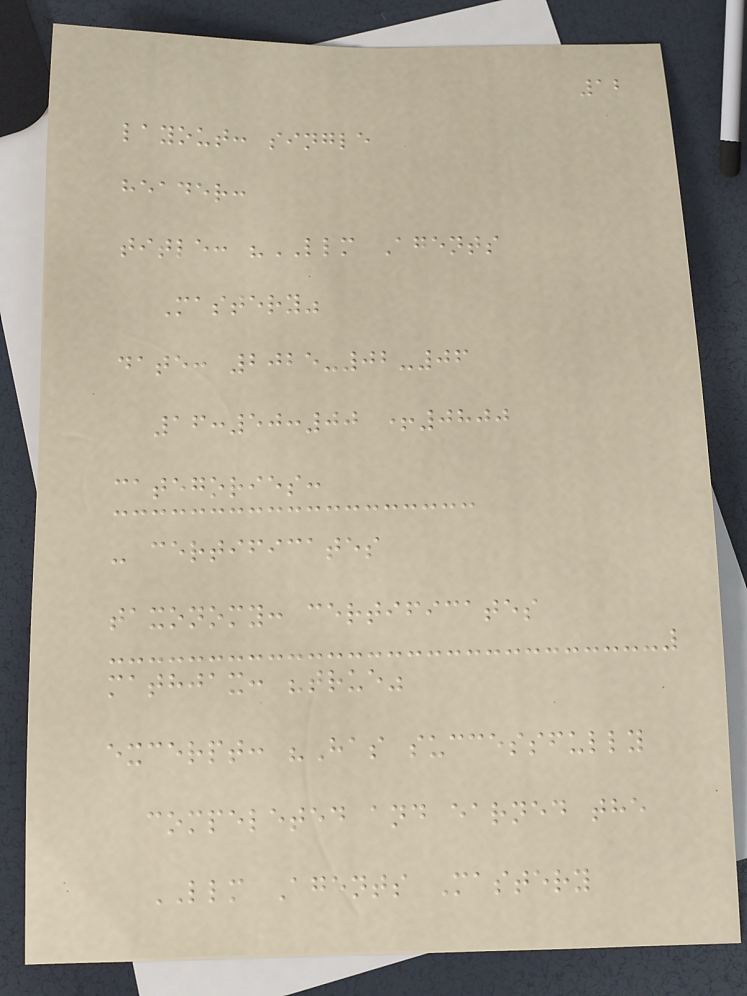12
layout: single
header:
title: "LLM Agents
Mastery"
date: 2025-02-06
16:50:00 +0800
categories:
- certificates
taxonomy: certificates
mathjax: "true"
excerpt: "Has successfully
compeleted and earned the
LLM Agents Mastery
